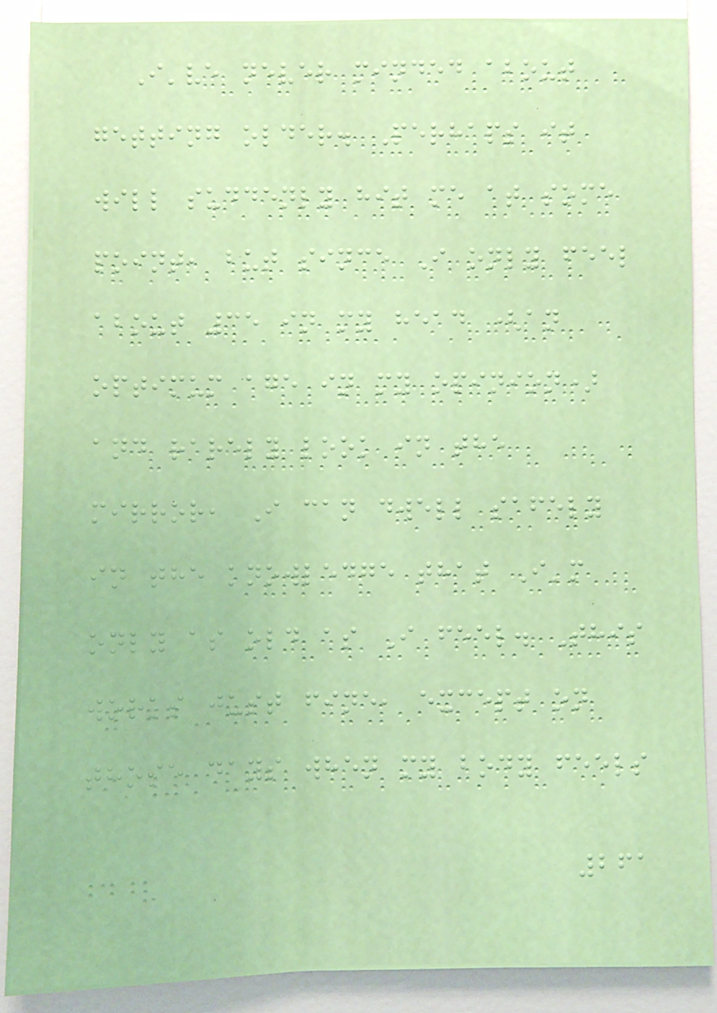I've never minded about
getting older. Perhaps it
will suddenly hit me at some
point, but since I only feel
about 35 in my head (an
optimum age in my opinion)
and rarely look in the
mirror, I can dwell safely
in the knowledge that I'm
only as old as I feel. This
works just fine, except on
those days when my body feels
261
